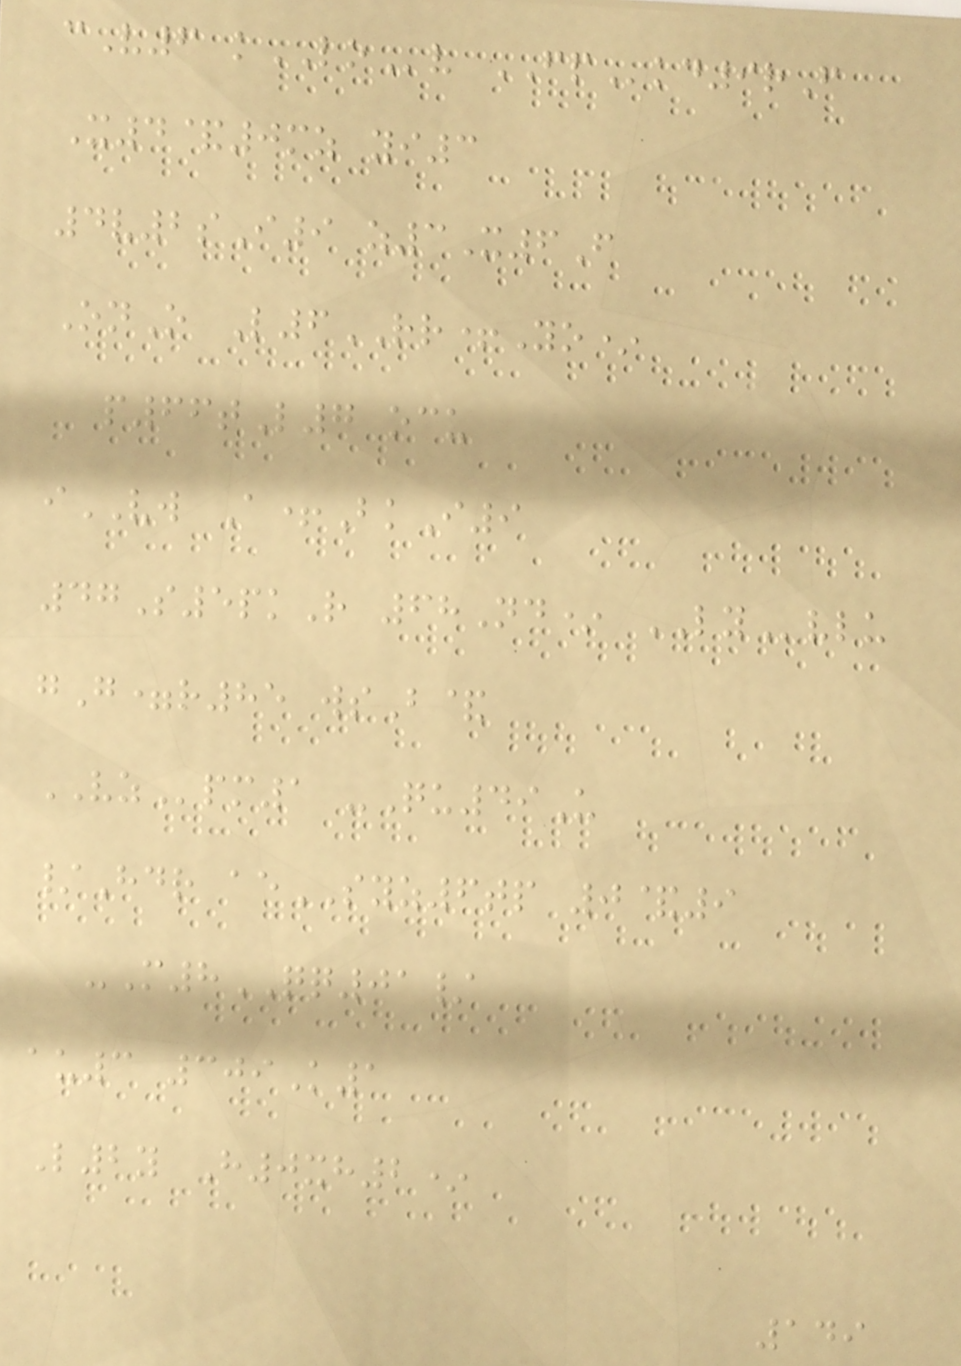cV6 kLOv FPkd9rF
X4&0mz yi3
4v2sI9 z3X6F
OnO L6RR+Yo*
p66tL7 ocu
iVW A+BkI9
47S5pkR 68Nd* LYvlu
gG=r85 wsB&
VZpm1 -Qu49U
/Hdr aeSYZ6tp 0&9
-M8QQ01/
au3 309K1
L2y H0xh2*
149
